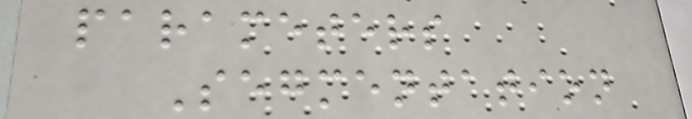parameters
Segmentation
